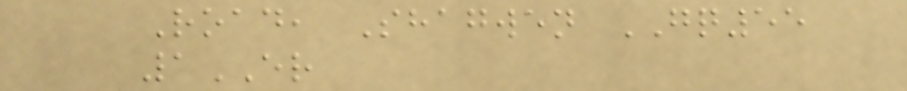Road, Shagwen GQ55
1ER
